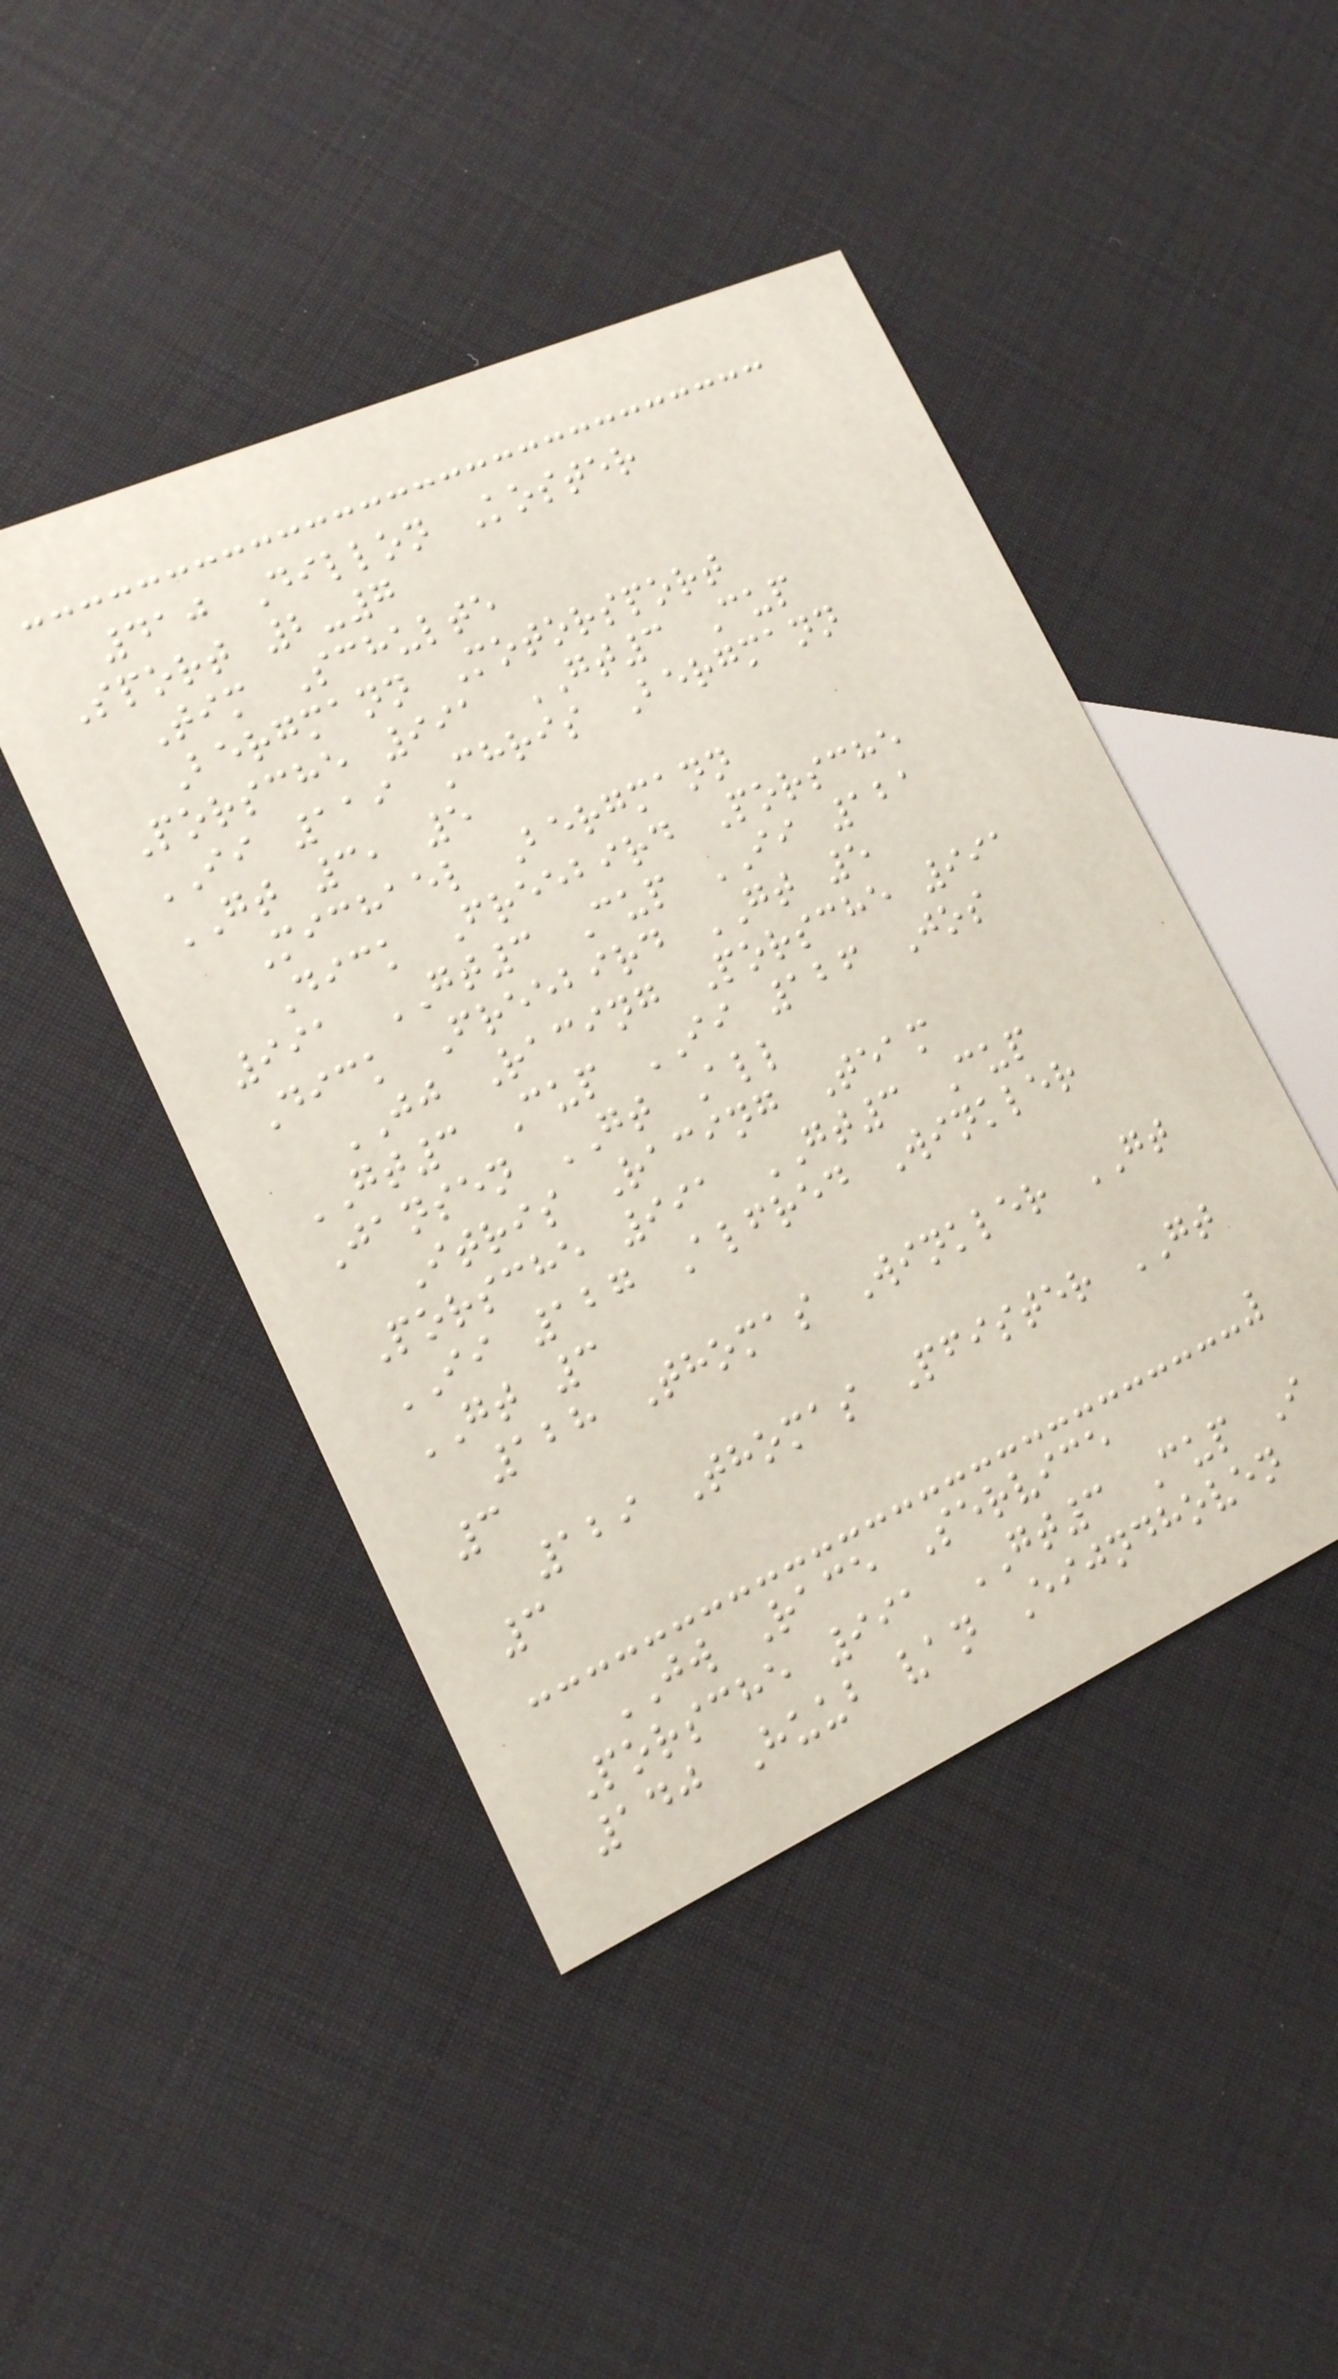410 Dillon Koster
Sport 2-7
Tim Schulte
Bergmann Motorsport
Porsche 991 GT3 Cup
II 119 Chris Bergmann
GT 3, 5
Michael Bergmann
Dick Freebird Porsche
991 GT3 Cup II 121
Dick Freebird GT 5
JJ Racing Porsche 991
GT3 Cup II 126 Jos
Jansen GT All
Itris Racing Team
Porsche 991 GT3 Cup
II 127 Alfred Winkler
GT 3
128 Thomas Winkler GT
3
129 Thomas Pfister GT
3
JW Race Service
Porsche 991 GT3 Cup I
140 Huub van Eijndhoven
